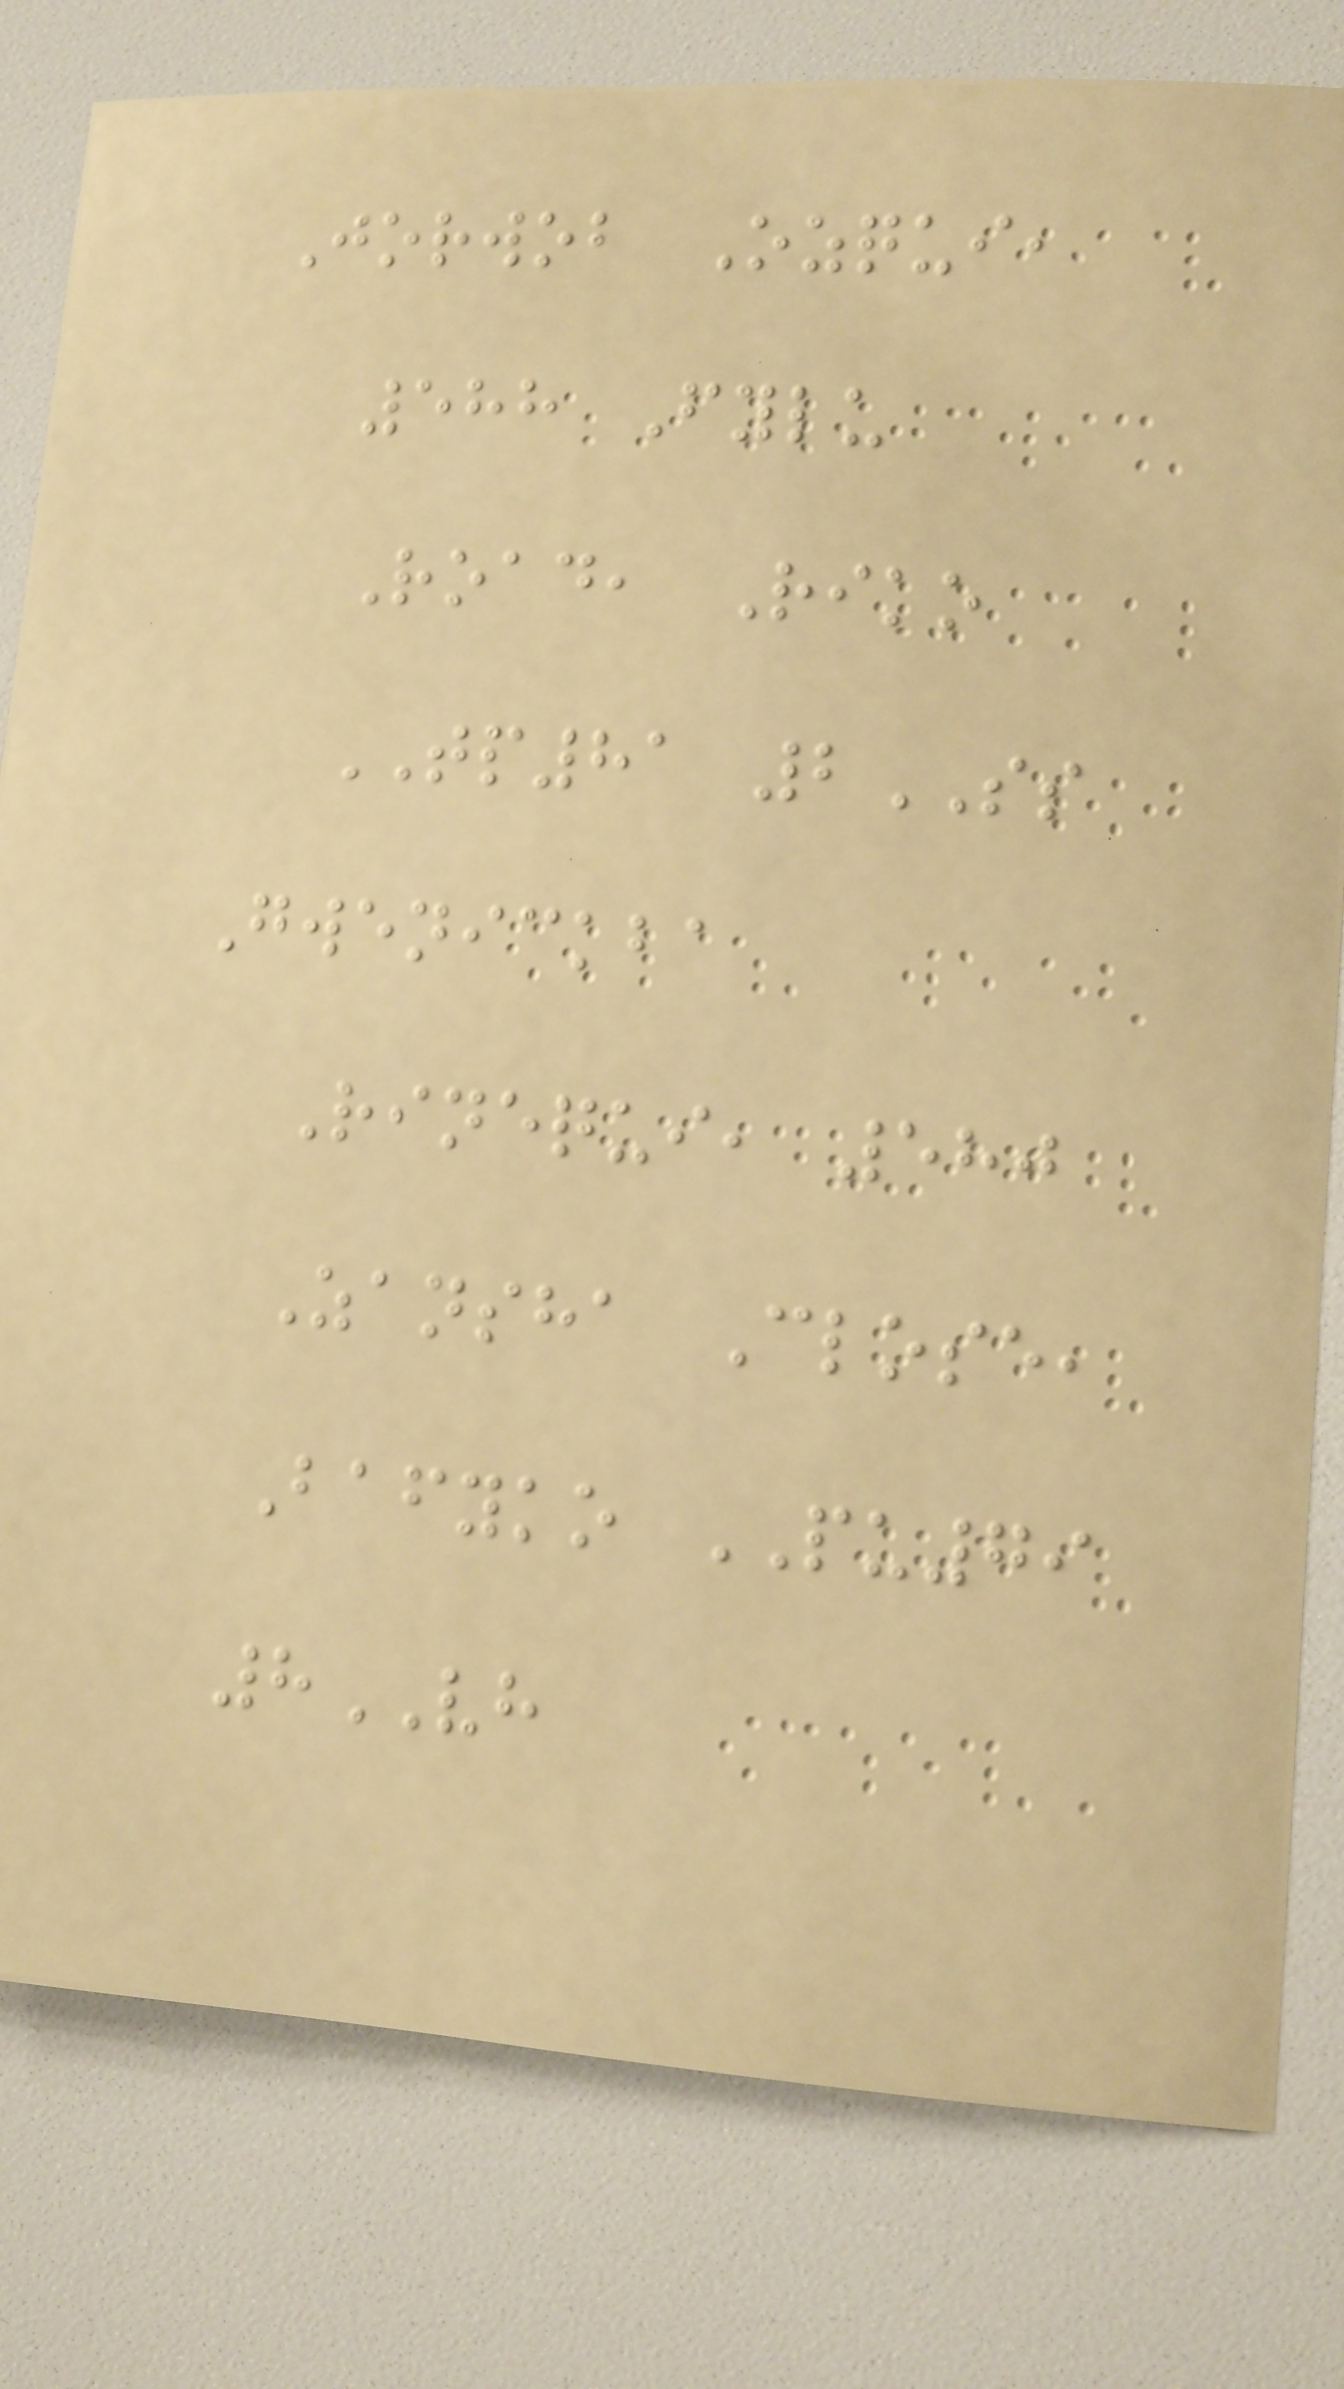Jorwob Ozqui,
588 Fylu
Road, Riko
TP81 2SS
Gwenickba
Rinequi, 580
Zansha Close,
Bafyko PU79
8VH
